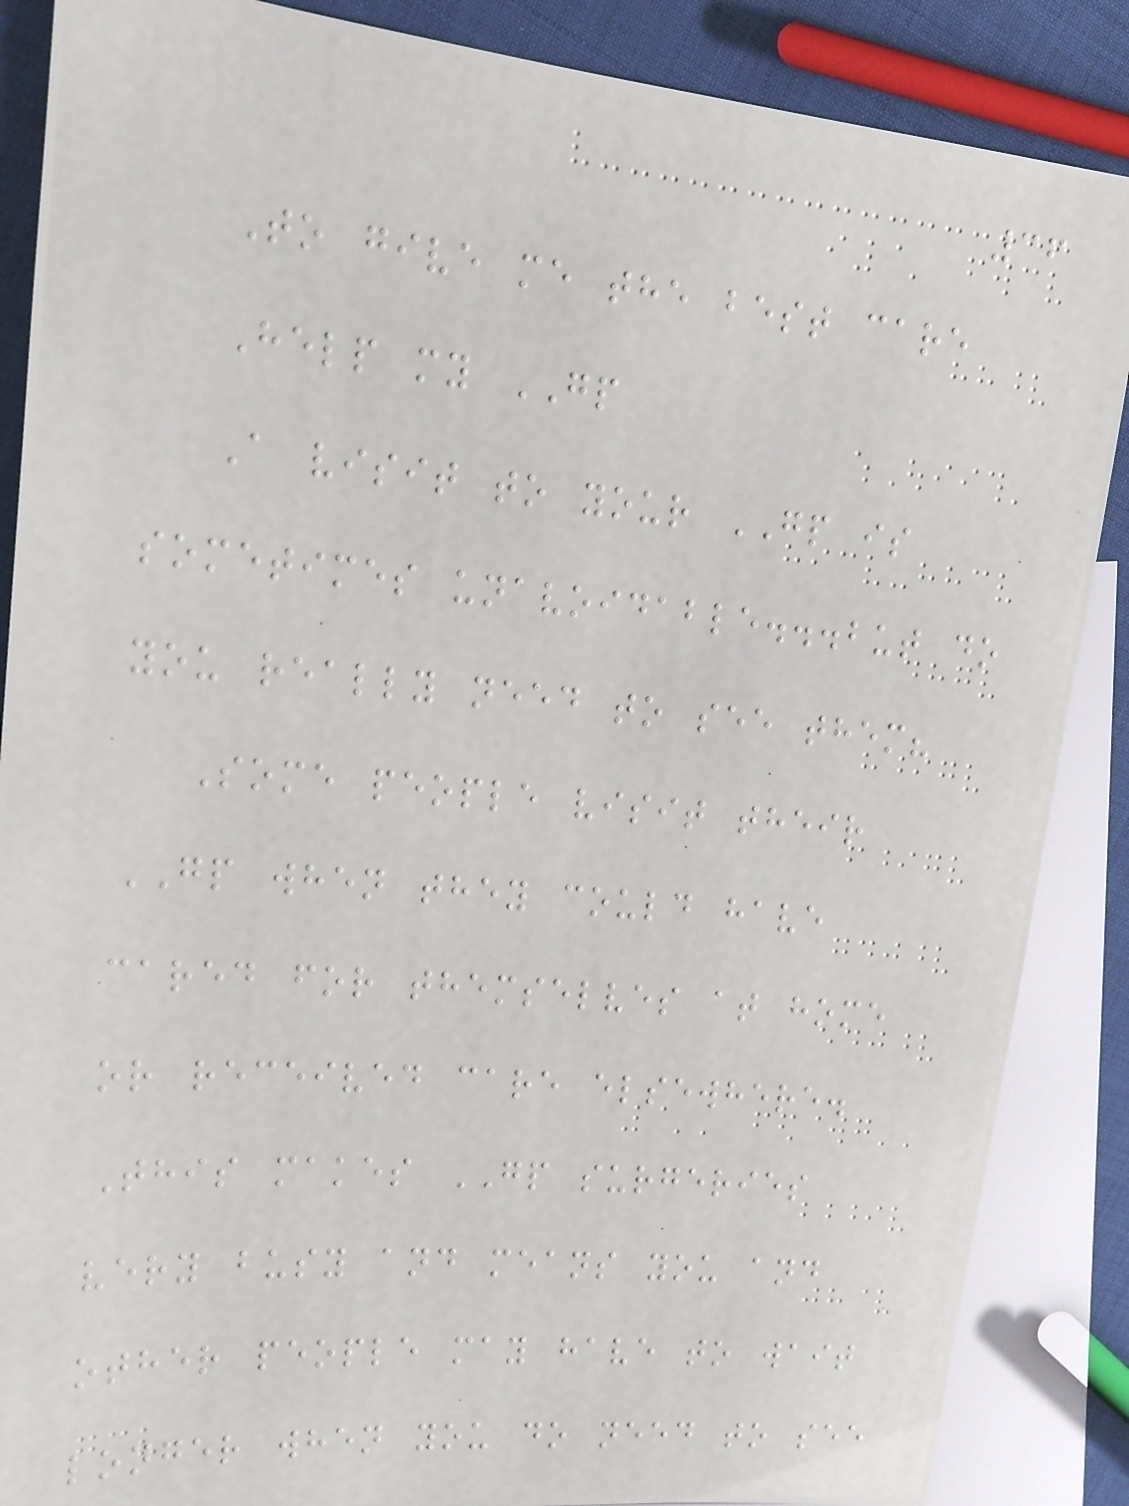36
To give me the best care
Help my GP
A visit to your GP is
sometimes unavoidable...but do
you really need to see them?
Some people visit their
GP when they could have
cared for themselves at home
or received care elsewhere.
This makes GP surgeries
very busy and means you and
other people may have to wait
longer when you do need to see
